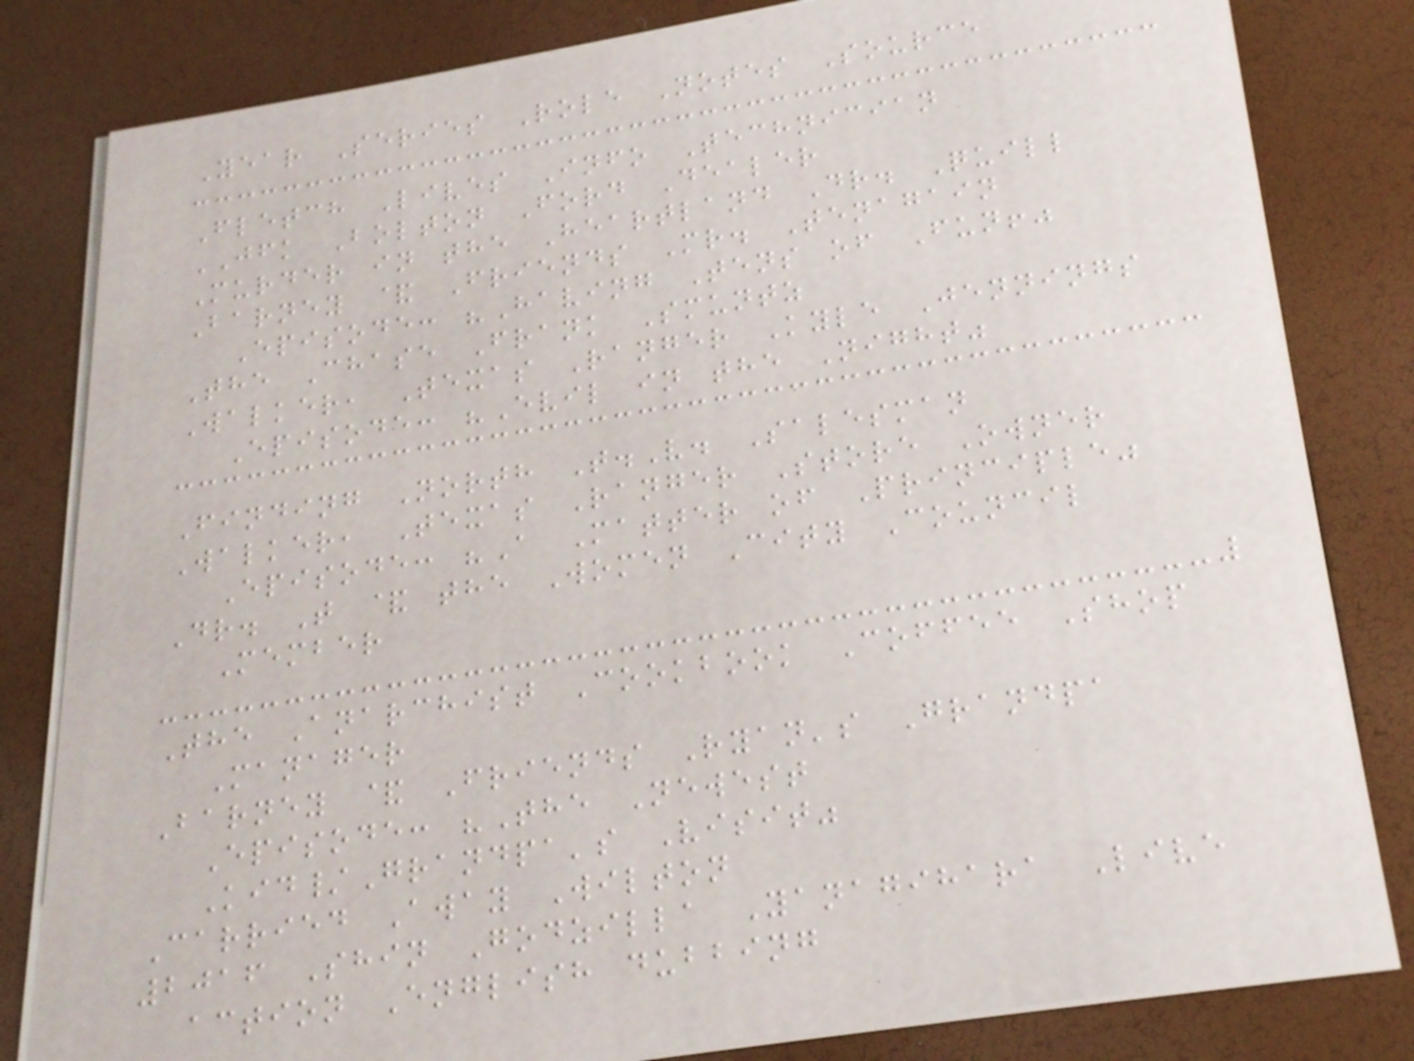Year Series Role Notes Source
Fletch Lives Info Technician
JFK Bolton Ford Dealer
Murder in the Heartland Dr. Quill
Barney & Friends Mr. Tenagain
Episode: "Having Tens of Fun!"
The Chase Frank Smuntz
Walker, Texas Ranger Kyle Jennings
Episode: "Evil in the Night"
Finding North T.V. Salesman
Walker, Texas Ranger Store Owner
Episode: "A Matter of Principle"
Dr. T & the Women City Council
Member
The Anarchist Cookbook Coffee Shop
Manager
Barney & Friends Ryan's Grandpa
Episode: "The Newest
Kid/Grandpa's Visit"
Carried Away Wilton
2016 Shin Godzilla Yanagihara Live
action English dubbing
